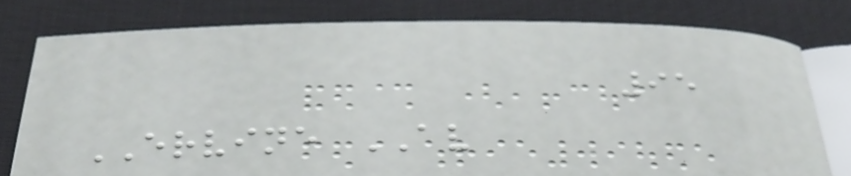95
ERVINE AV
